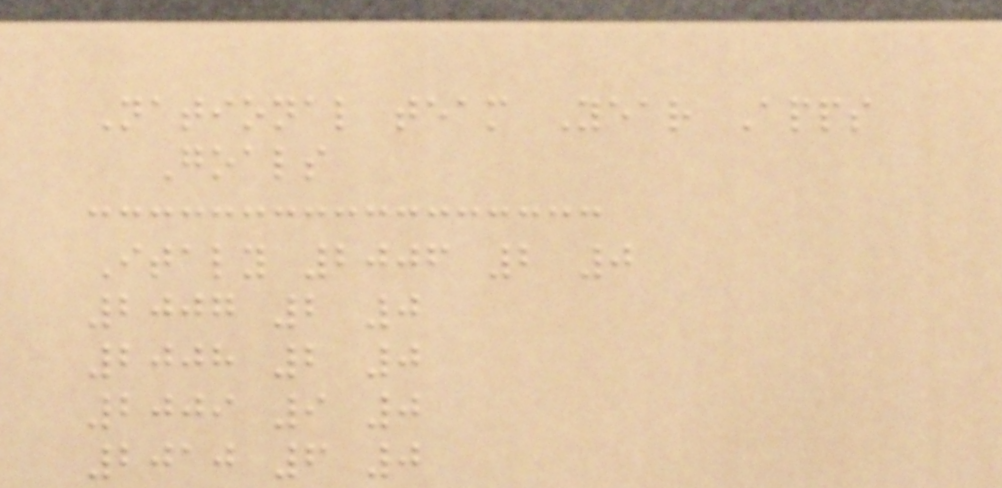National team Year Apps
Goals
Italy 2006 2 0
2007 2 0
2008 2 0
2009 9 0
2010 6 0
